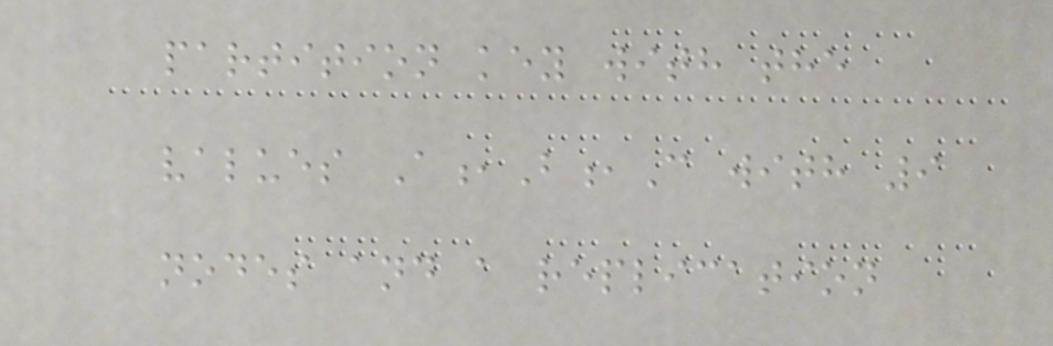partition key with the
values A,B,C with 9
nodes and a replication
